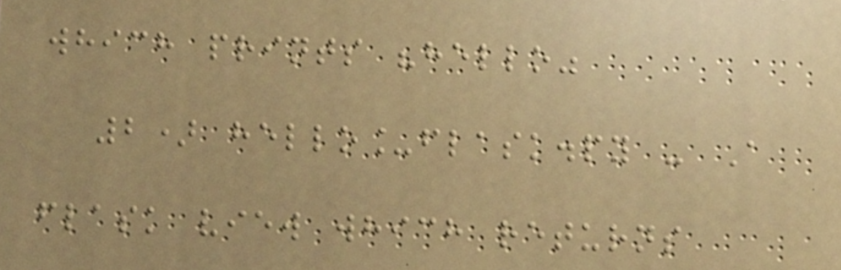which prints "hello"
2) hello_flask.py - A
flask view which returns
